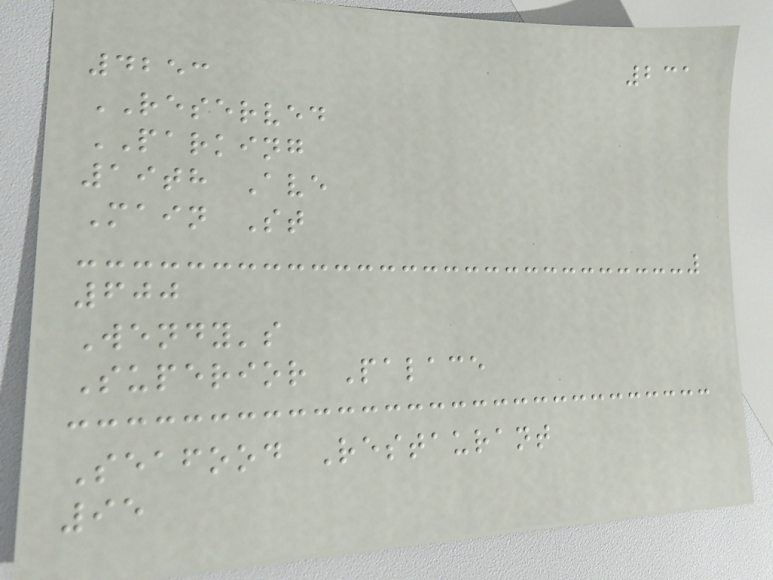231
4253
RESERVED
PARKING
19th Ave
Main St
600
Wendy's
Superior Palace
Seafood Restaurant
95
